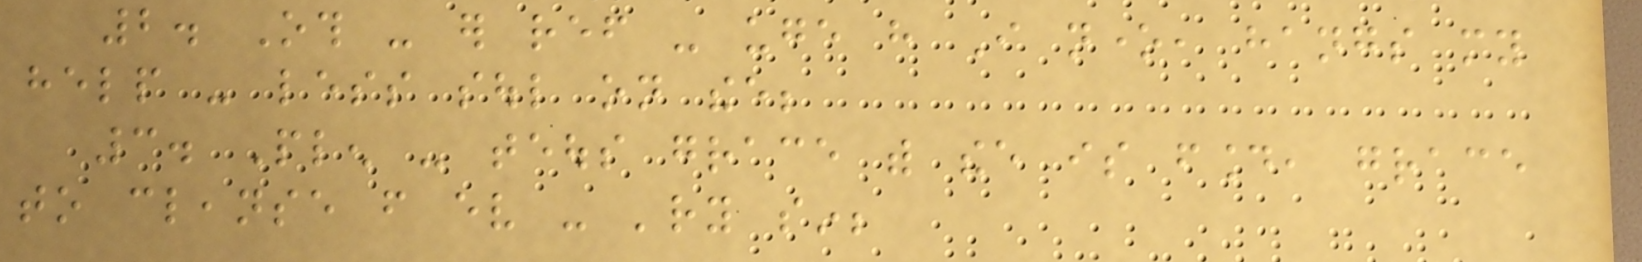2. Oth - er ref - uge have I none, hangs my
help - less soul on thee;
3. Plen - teous grace with thee is found, grace
to cleanse from ev - 'ry sin;
